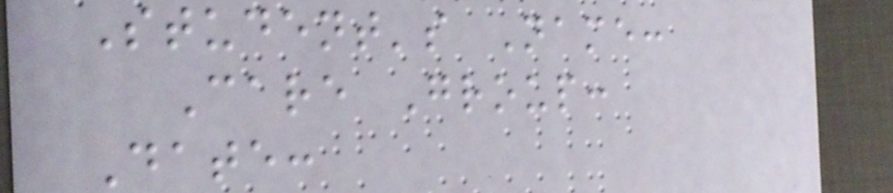Student's Name:
Care Group:
Date:
